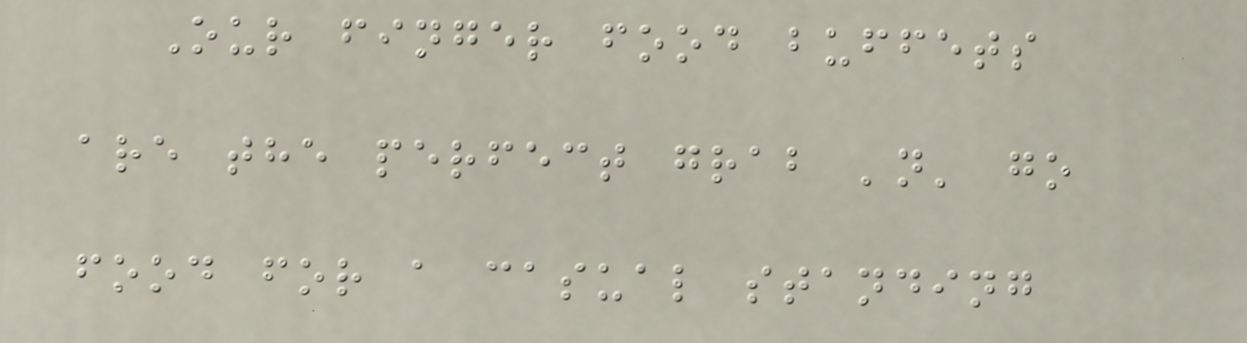Our finger food buffets
are the perfect grab 'n' go
food for a casual standing
